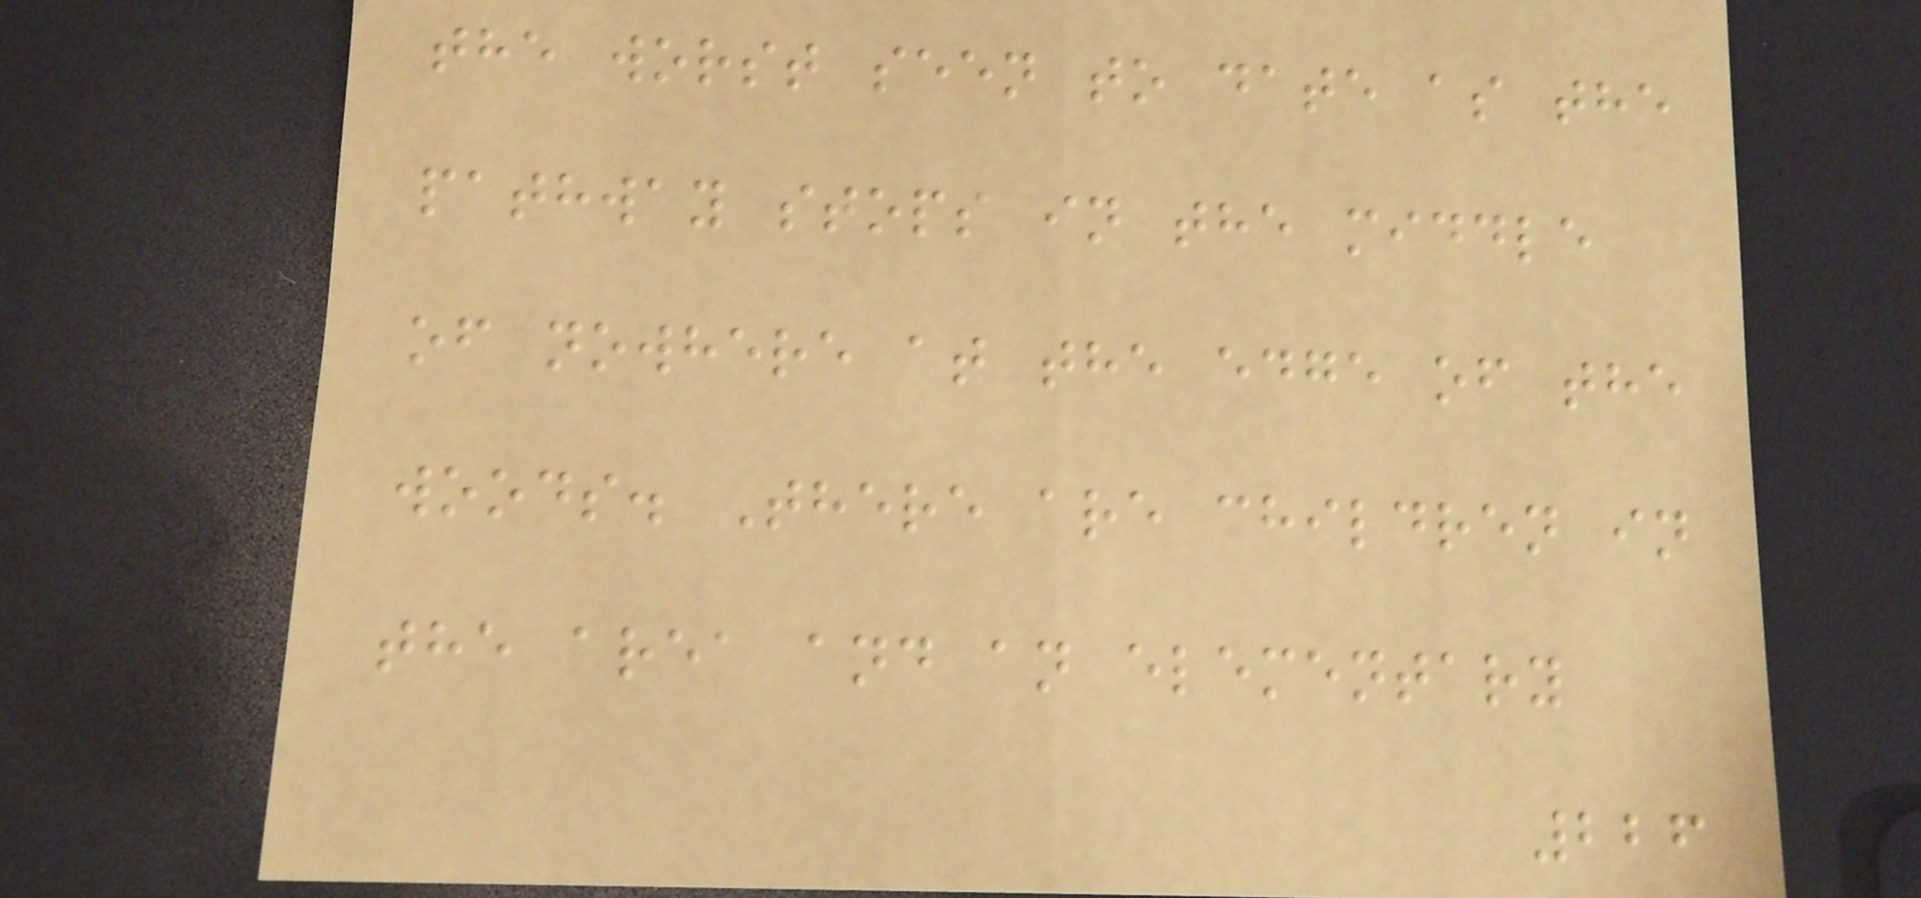the worst seen to date as the
pathway stops in the middle
of nowhere at the edge of the
woods. There are children in
the area and an elementary
226
